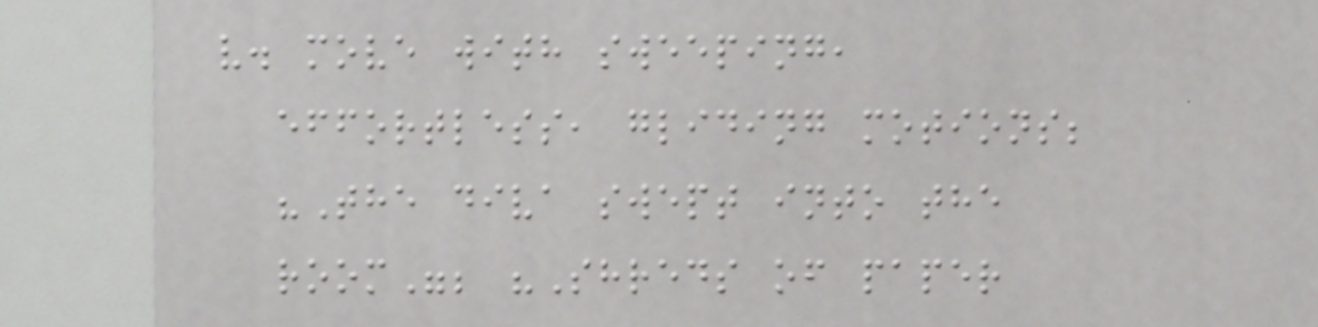v. move with sweeping,
effortless, gliding motions;
"The diva swept into the
room"; "Shreds of paper
